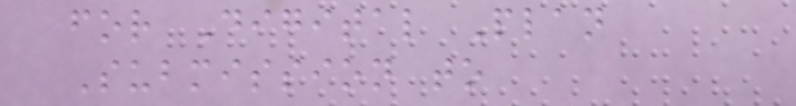for Digital Plan
Submission to
